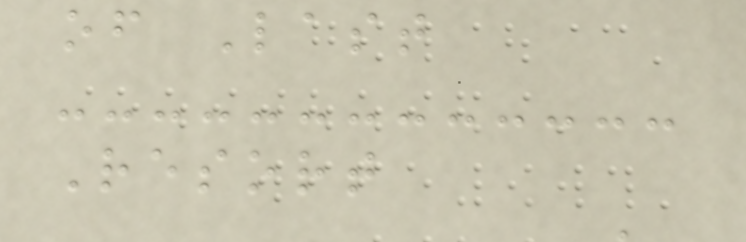of Last
Resort
